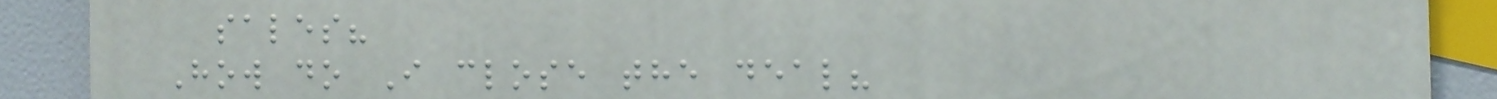sales?
How do I close the deal?
